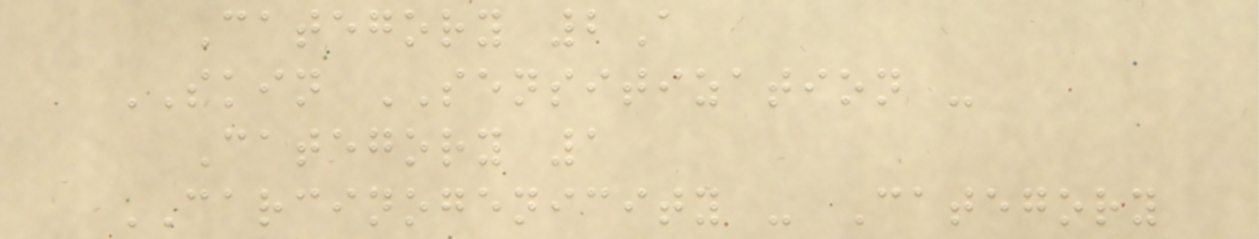Category 2A
SKIN SENSITIZATION -
Category 1
CARCINOGENICITY - Category
